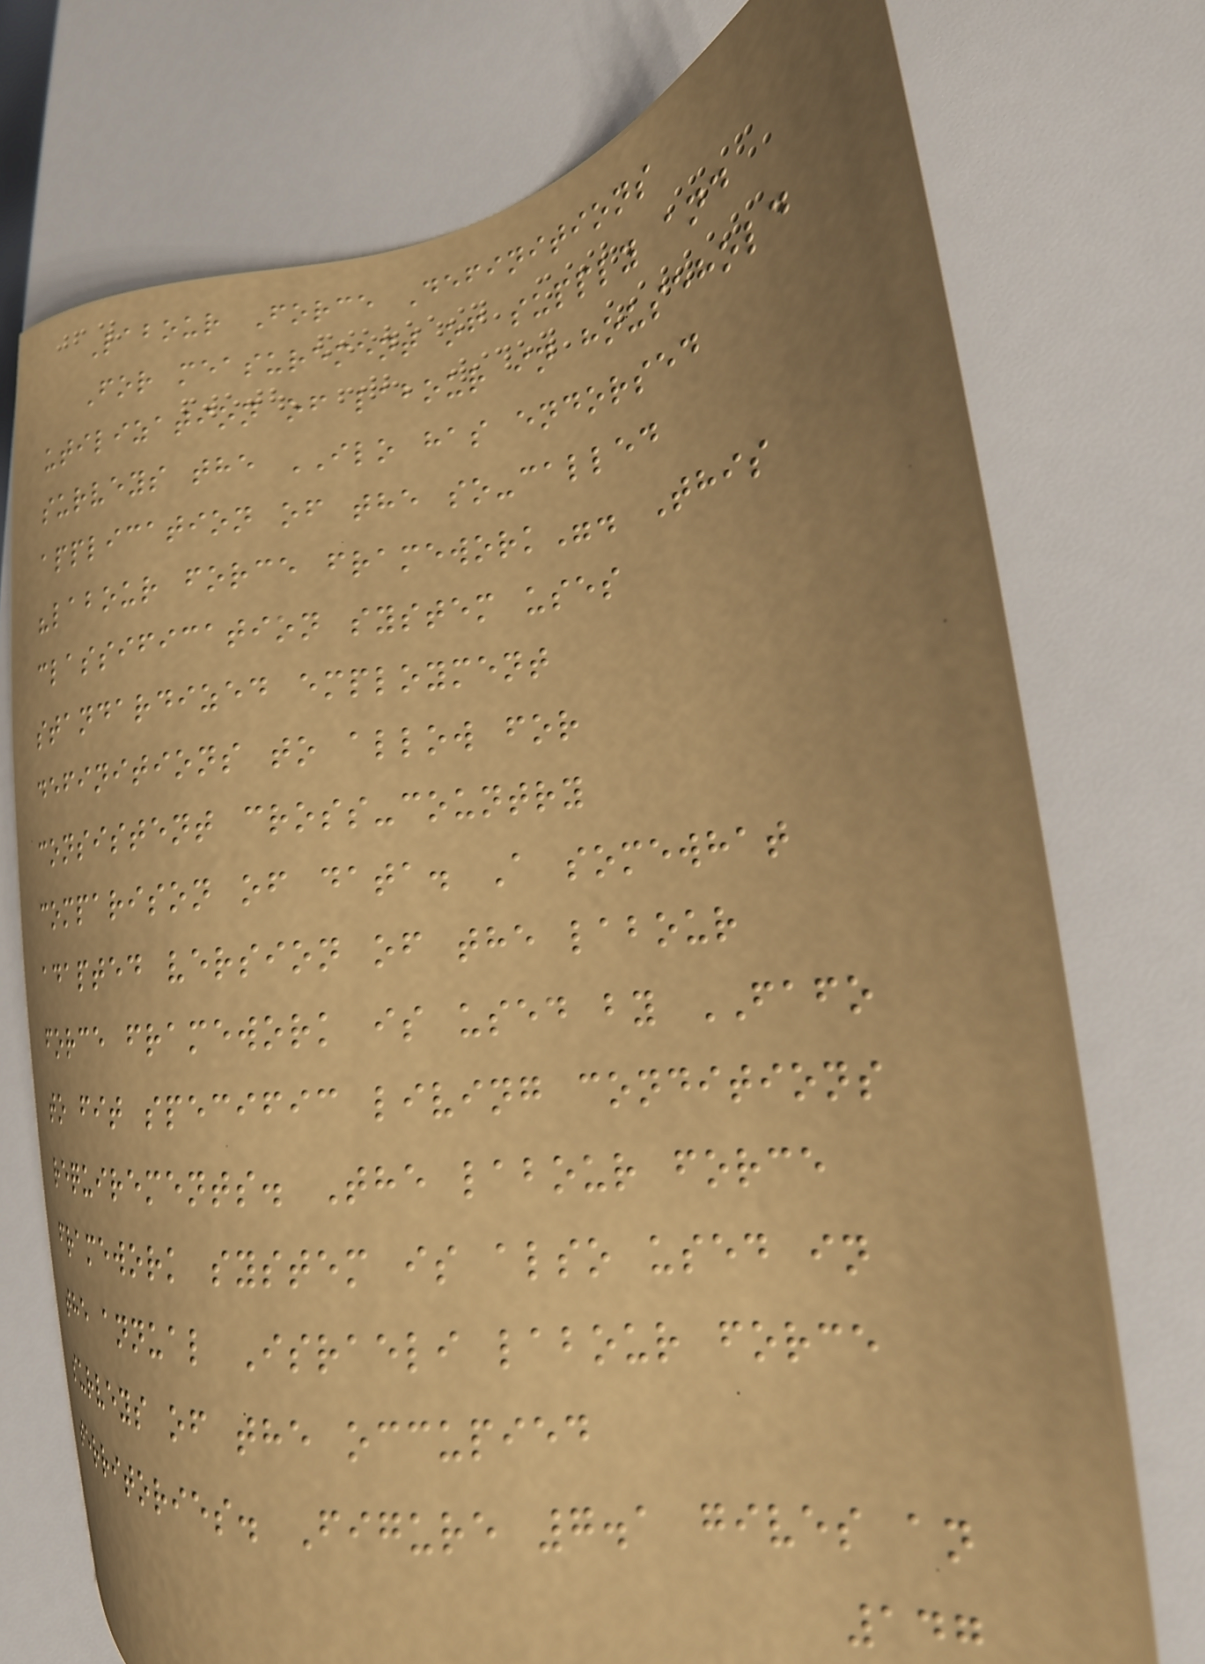Labour Force Definitions
For measurement of supply and
utilization of labour in household
surveys the ILO has endorsed
application of the so-called
"labour force framework". This
classification system uses
standardized employment
definitions to allow for
consistent cross-country
comparison of data. A somewhat
adapted version of the labour
force framework is used by FAFO
to fit specific living conditions
requirements. The labour force
framework system is also used in
the annual Israeli labour force
surveys of the occupied
territories. Figure 7.1 gives an
147
